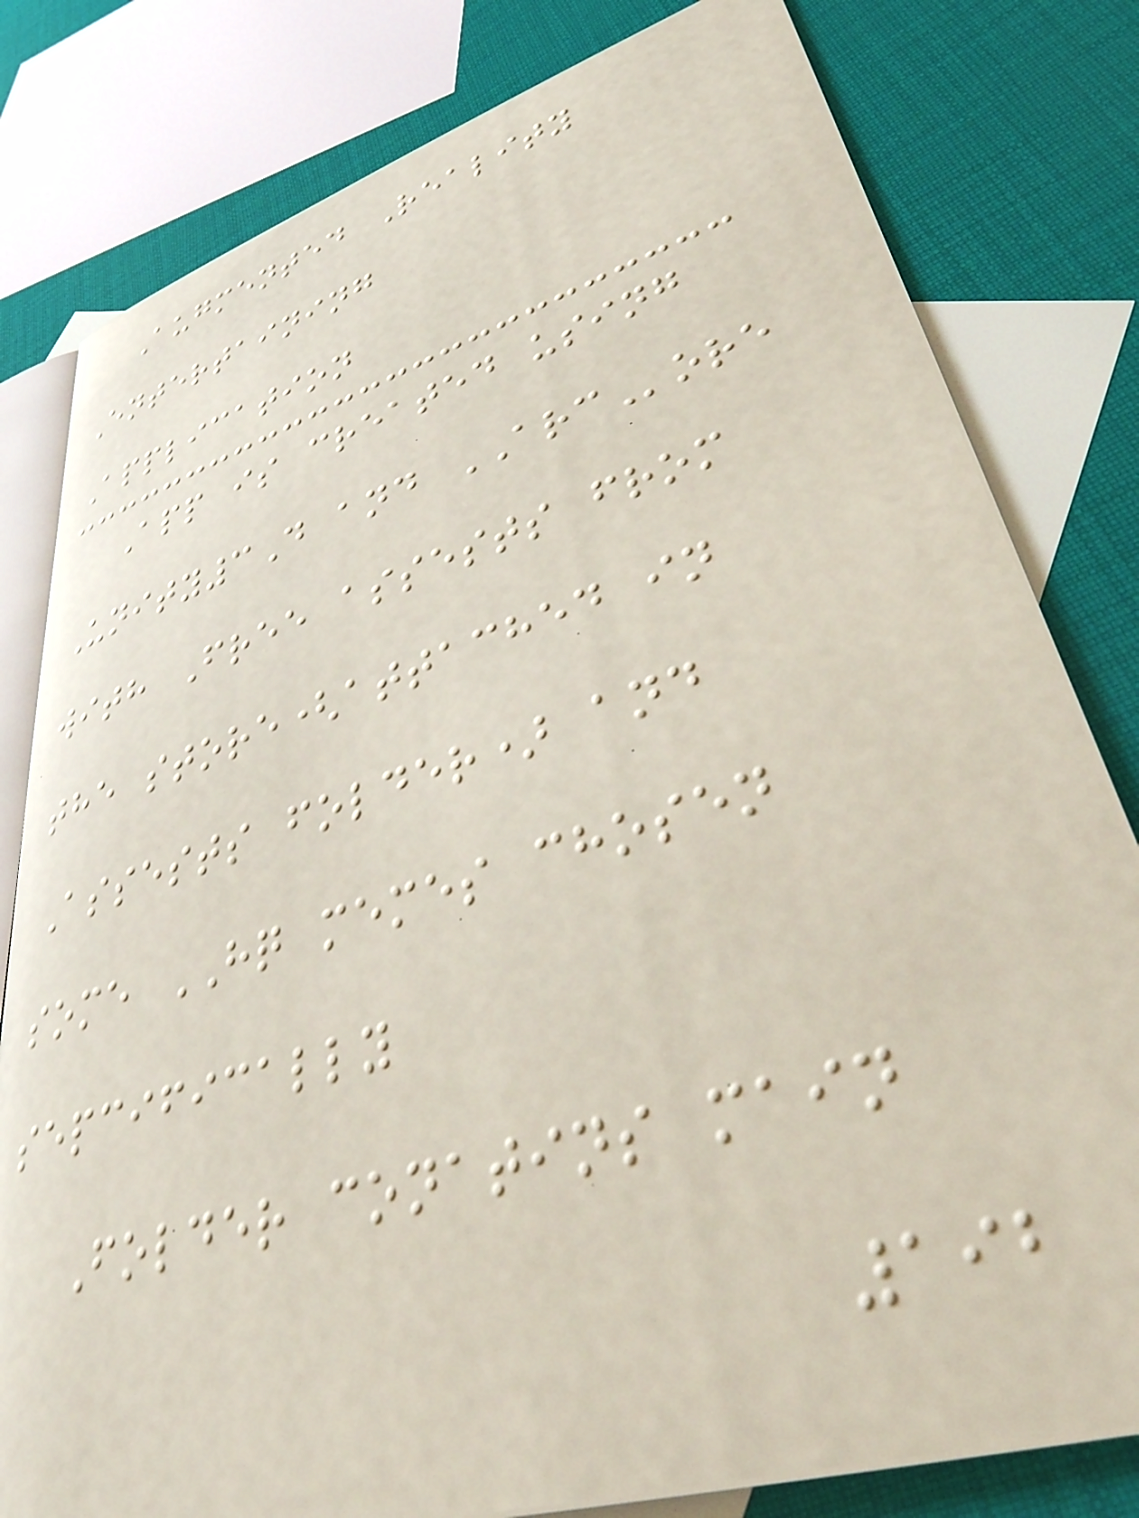Augmented Reality
Entertaining
Application
App is created using
Unity3D and ARCore
with Free assests from
the store(attached in
Assests folder) and
some HQ memes chosen
sepcifically
Folder conatins main
192
